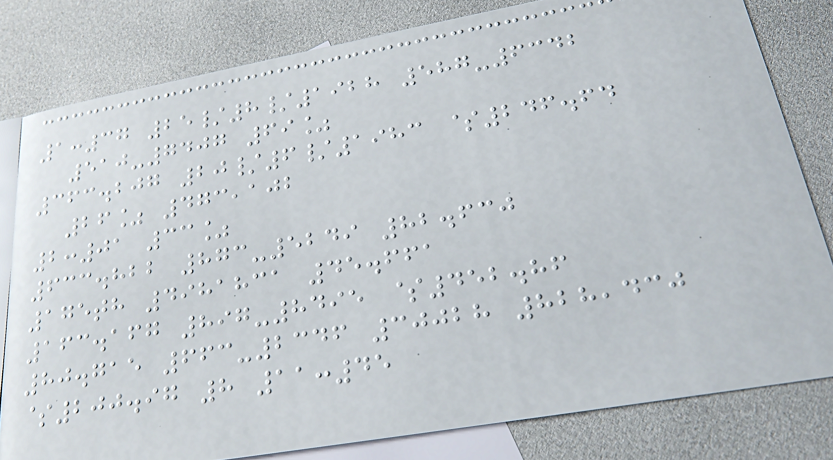1:37 25/8/1928 587-6342
510-7407 69%
363.207 20/6/1983 $246.64
26% 473,102
2:01 33%
633.822 873-5249 82.630
175th 4981831 45.661
163.167 897-8495 $452.86
80.715 663-2346 30028 828,430
$200.97 8 11:45
